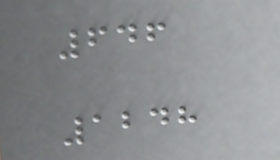646
1248
